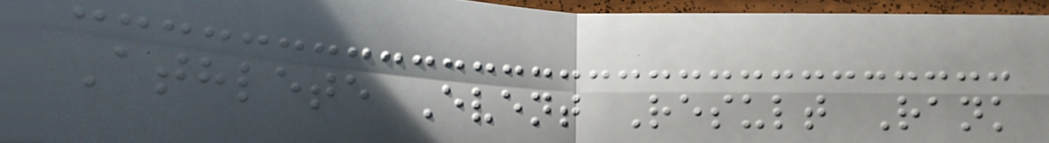Athlete Event Result Rank
